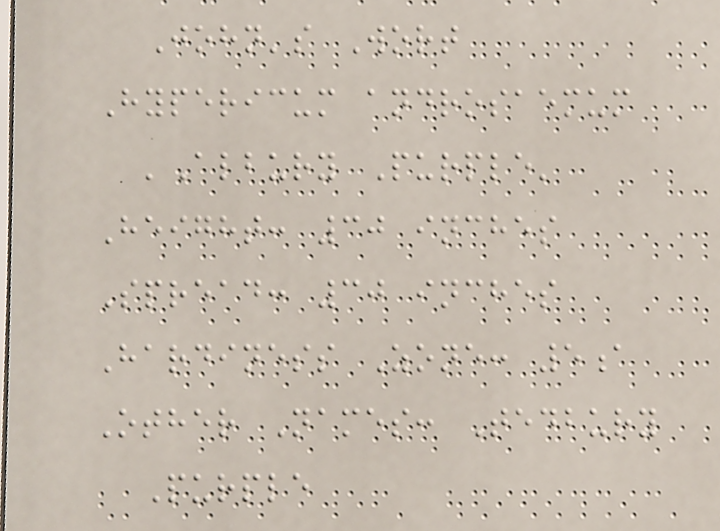John's Wort
Hypericum androsaemum
'Albury Purple'
Height: 30 inches
Spread: 30 inches
Hardiness Zone: 5a
Other Names: Tedbury
Purple
